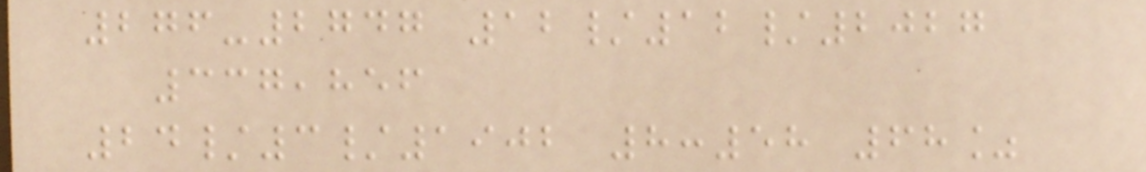276-2747 12/12/2027
337,856
24/3/1902 8:58 68%
